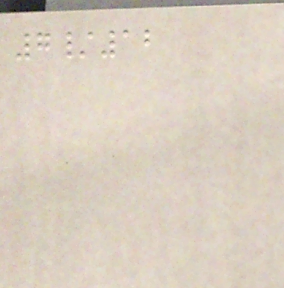7/12
